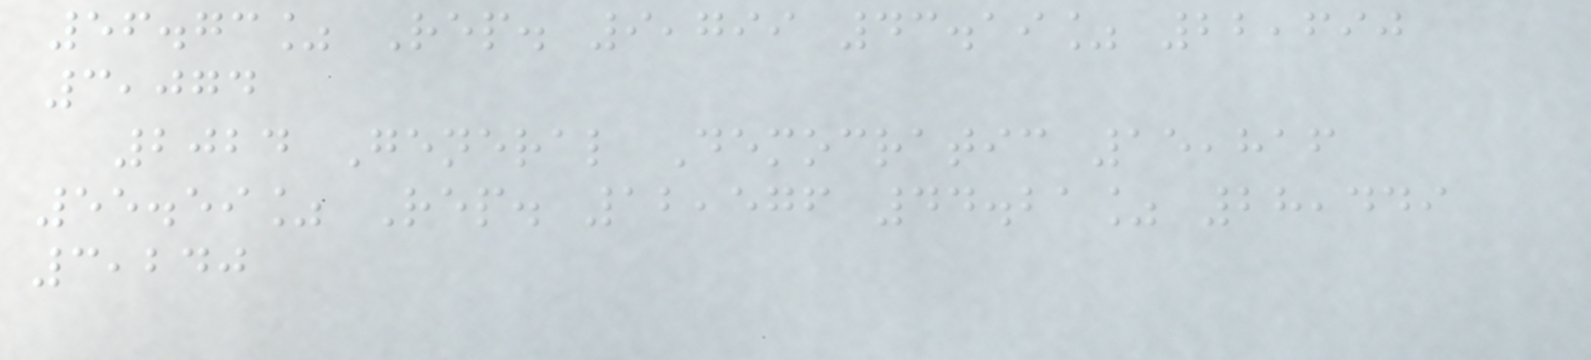56.73% Rep. 9,799 43.19% 22,690
3,074
2024 General Democratic 15,816
55.59% Rep. 12,576 44.21% 28,449
3,240
